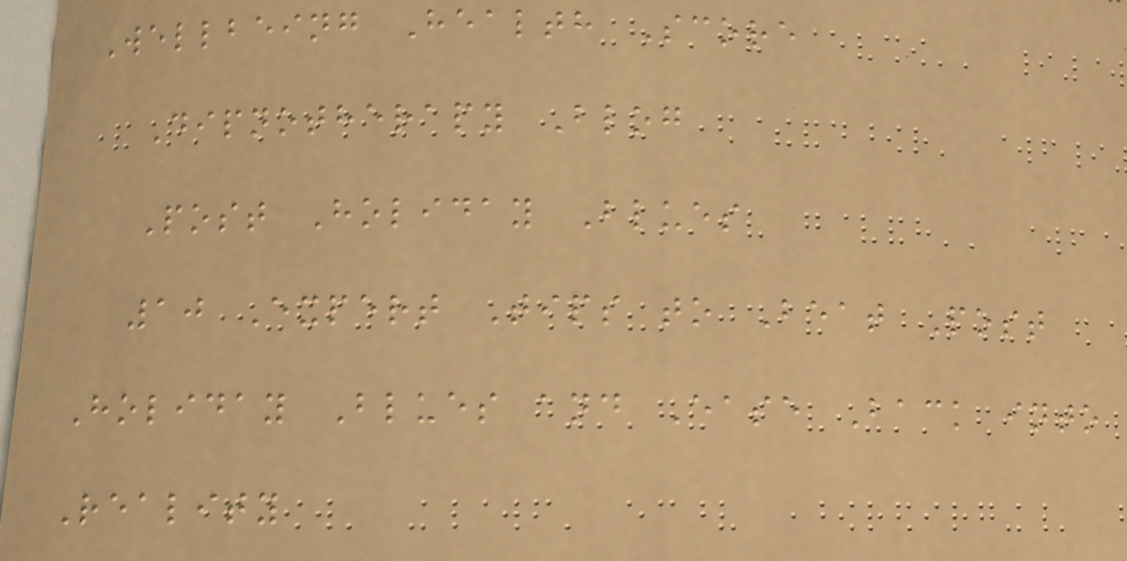Wellbeing Health Score
Dipnotherapy Blog
Post Holiday Blues
10 Expert Tips to Beat Post
Holiday Blues and Ease Back into
Reality
